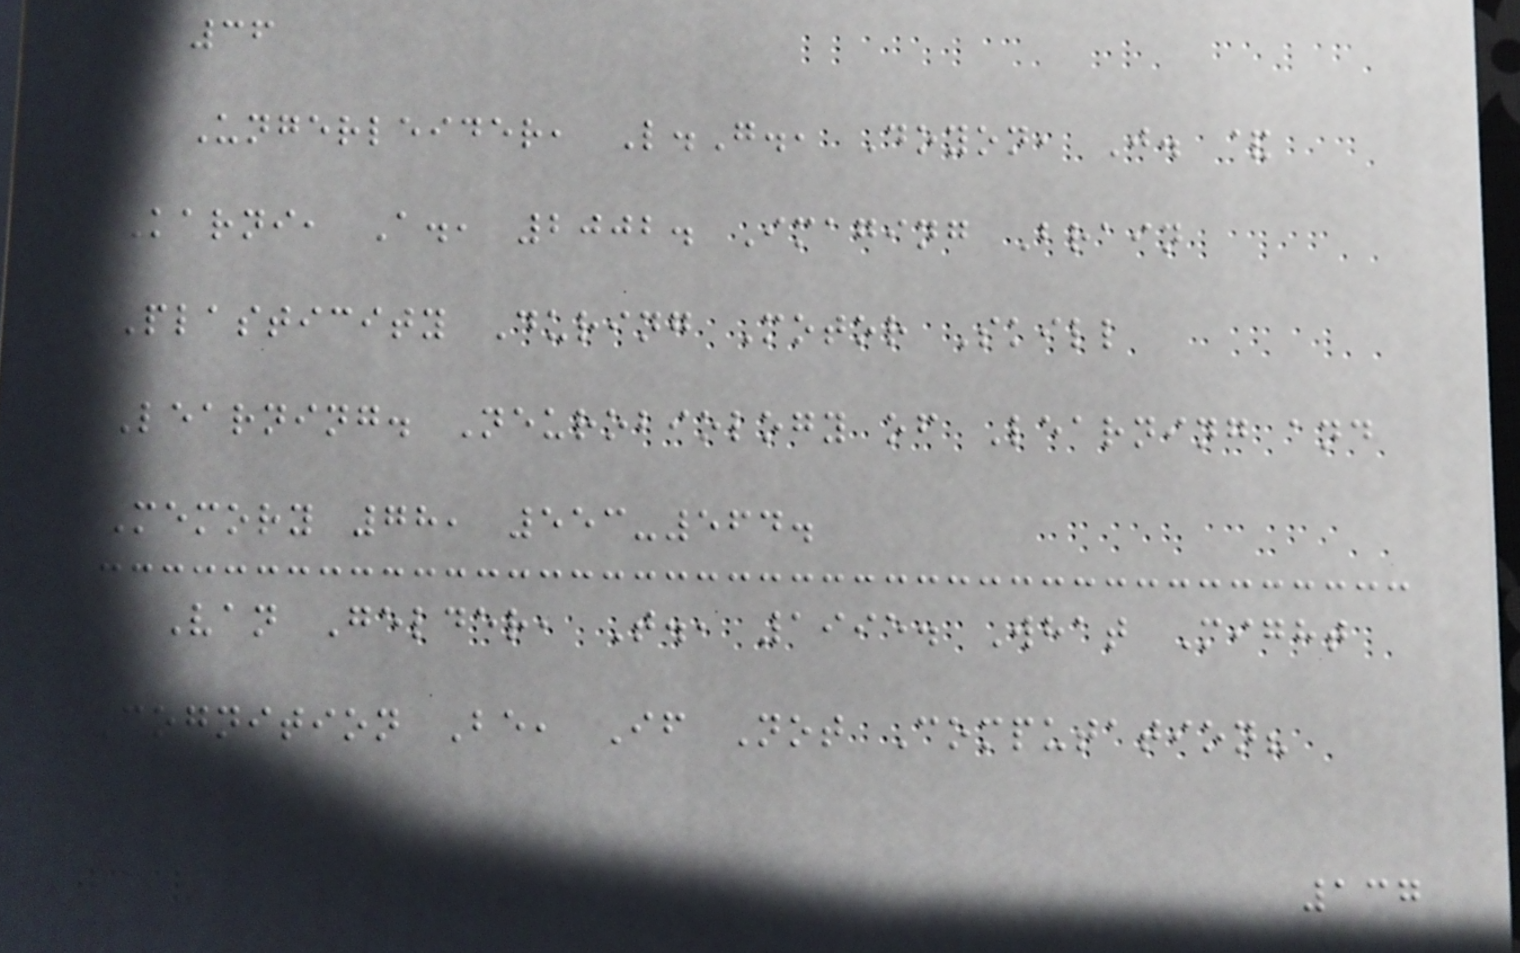36
Ungerleider, L.G., Doyon, J. &
Karni, A., 2002. Imaging Brain
Plasticity During Motor Skill
Learning. Neurobiology of Learning and
Memory 78, 553-564.
Van Gelder, T., 1995. What Might
Cognition Be, If Not Computation?
137
